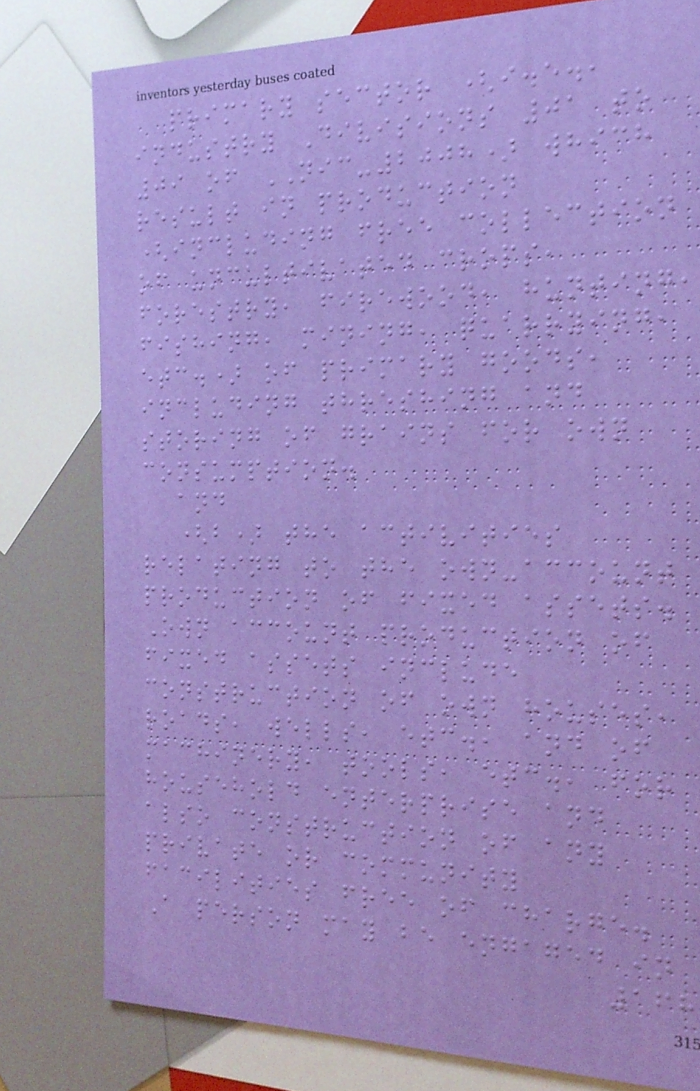primary sector (i.e.,
industry Divisions 01 to
09 of NIC-2008) which
result in production
(including free collection
of uncultivated crops,
forestry, firewood, hunting,
fishing, mining, quarrying,
etc.) of primary goods,
including threshing and
storing of grains for own
consumption.
and
(b) the activities
relating to the own-account
production of fixed assets.
Own account production of
fixed assets include
construction of own houses,
roads, wells, etc., and of
machinery, tools, etc., for
household enterprise and
also construction of any
private or community
facilities free of charge.
A person may be engaged in
168
